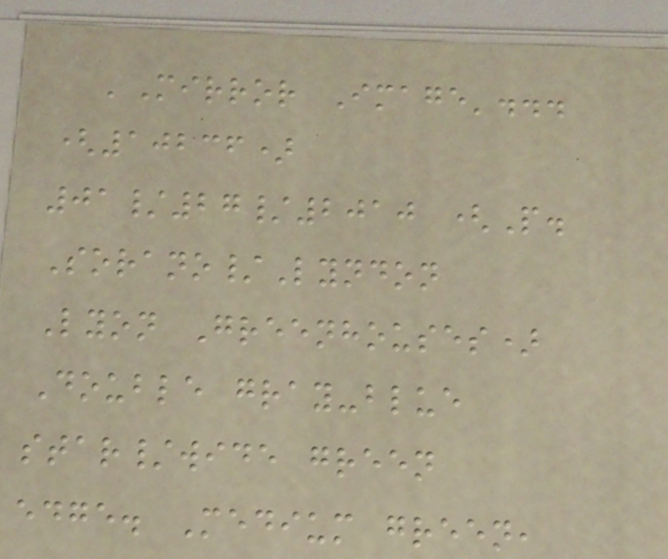'Mirror Image'...
(10236)
01/27/2010 (P.
Sorano/Lyndon
Lyon Greenhouses)
Double gray-blue
star/wide green
edge. Medium green,
